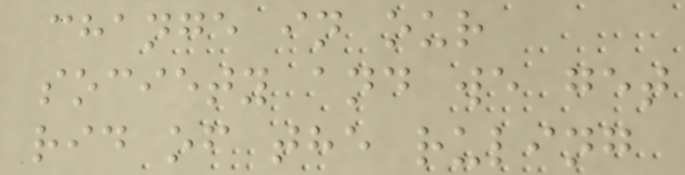change in our
society and we get
rid of the ruling
